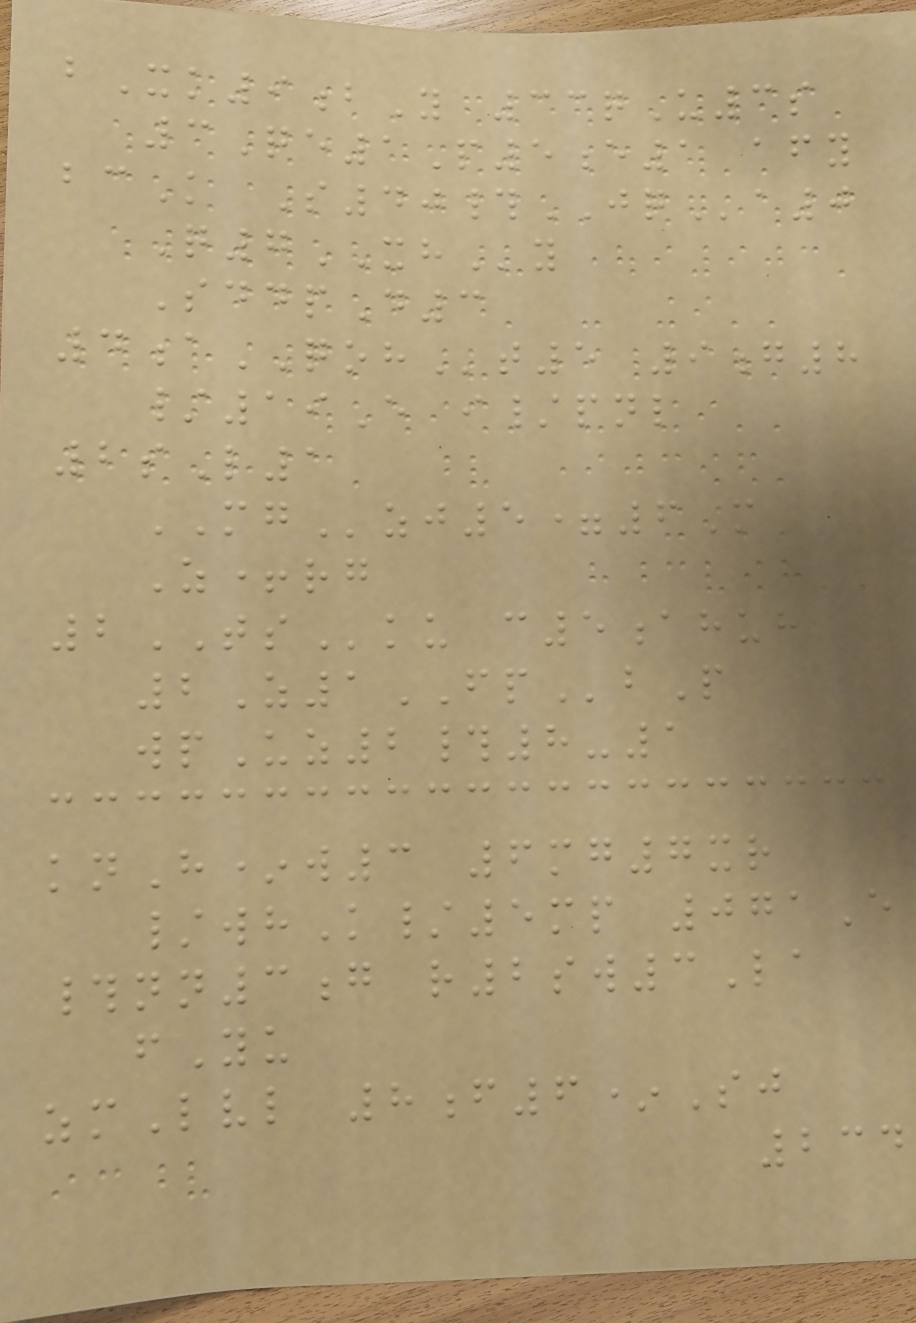bXk9bY 33qU3s
3Qe1P5e1 afy
bcK S40#JQa0
Q7XHy
SddpD3
4aQOHt5 9g8
/19E i/pnl
2sL1
MGzj5=6M
Z+rg
2TSku c5ahuh
2Z1FPbP
wpUz2#8-1
knH*w3 6mg7xr
/whK/5mp 071E
#nn3g r2sw3La
fYu
zmLvl 8f6*Sj
234
